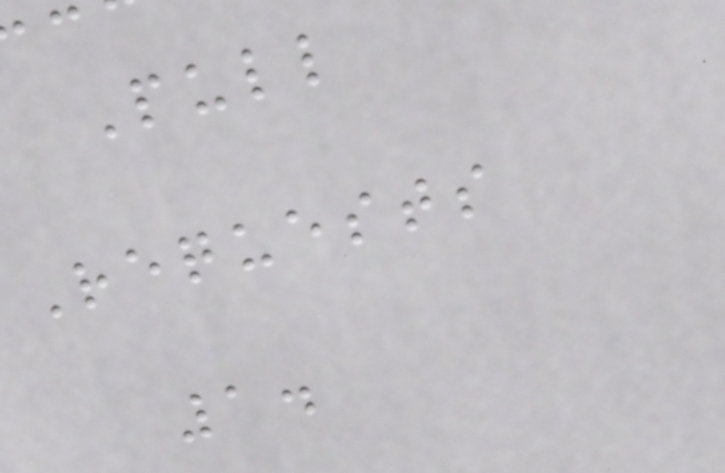Pull
Requests
1.
